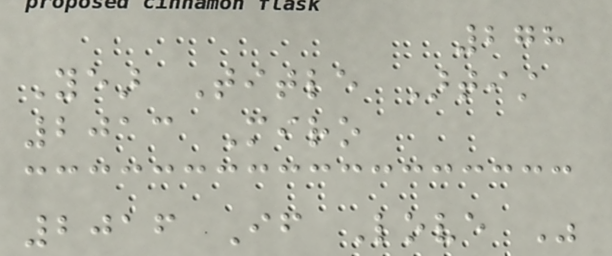278
Year Title Artist
2013 Miro
2016 If Love Was
